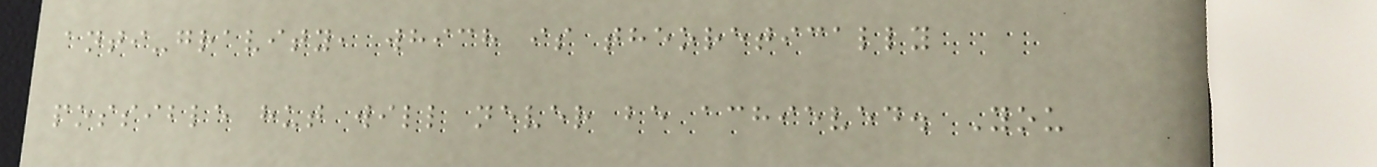anti-gravity, which is theoretically
possible hut will never be achieved. You
